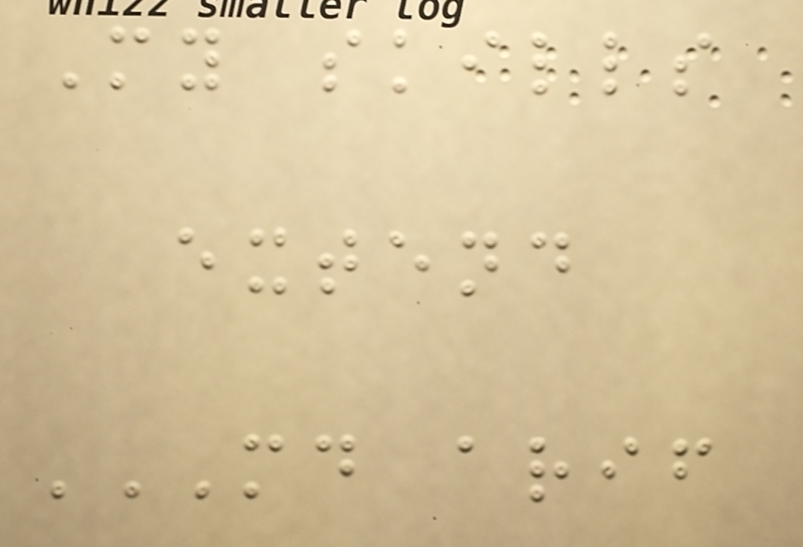My skills
extend
MD ARIF
